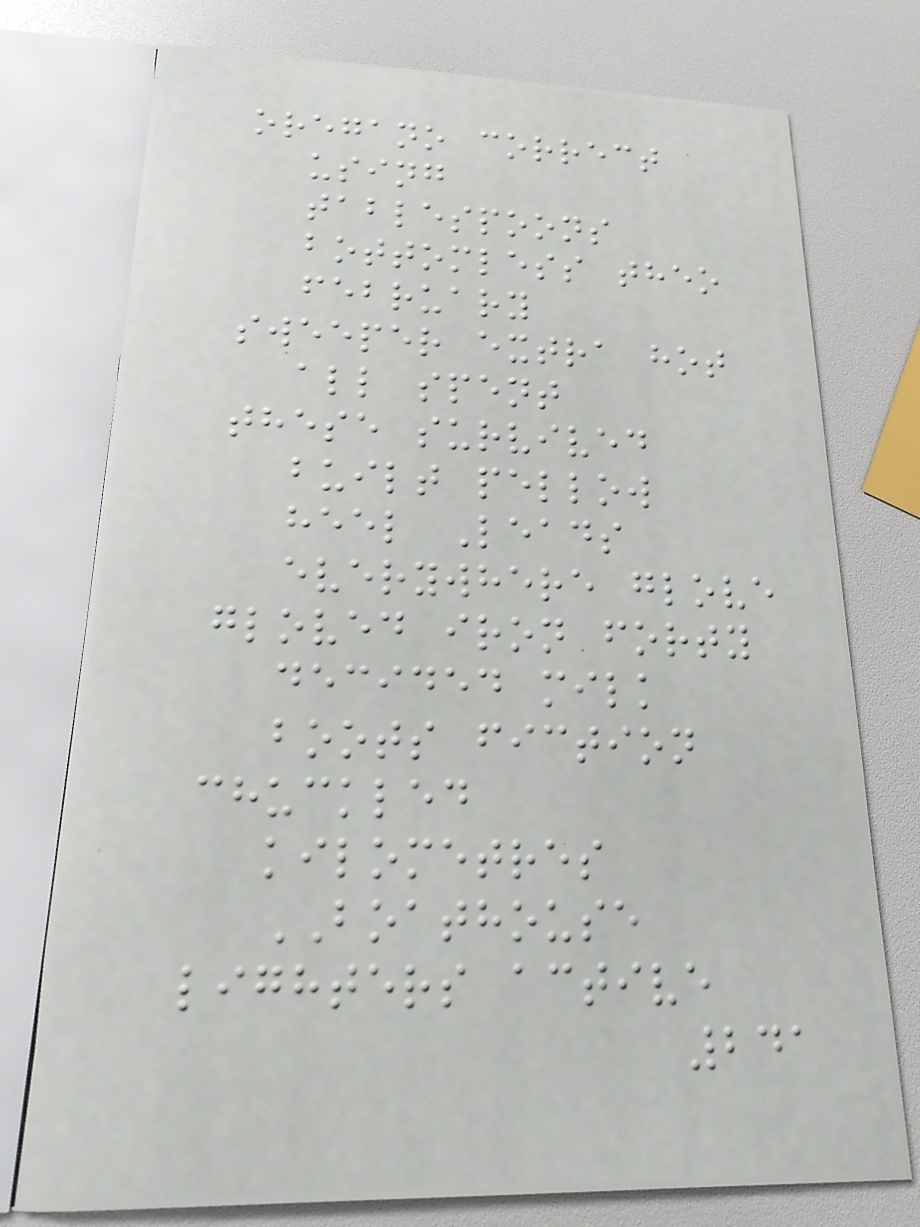oregano correct
using
tablespoons
bottomless theo
february
sweeper extra hot
all spent
these survived
built pellow
heel Leads
everywhere glove
gloved iron forty
decided milk
boots fiction
chuckled
kilometres
BOATHOUSE
lighters active
241
